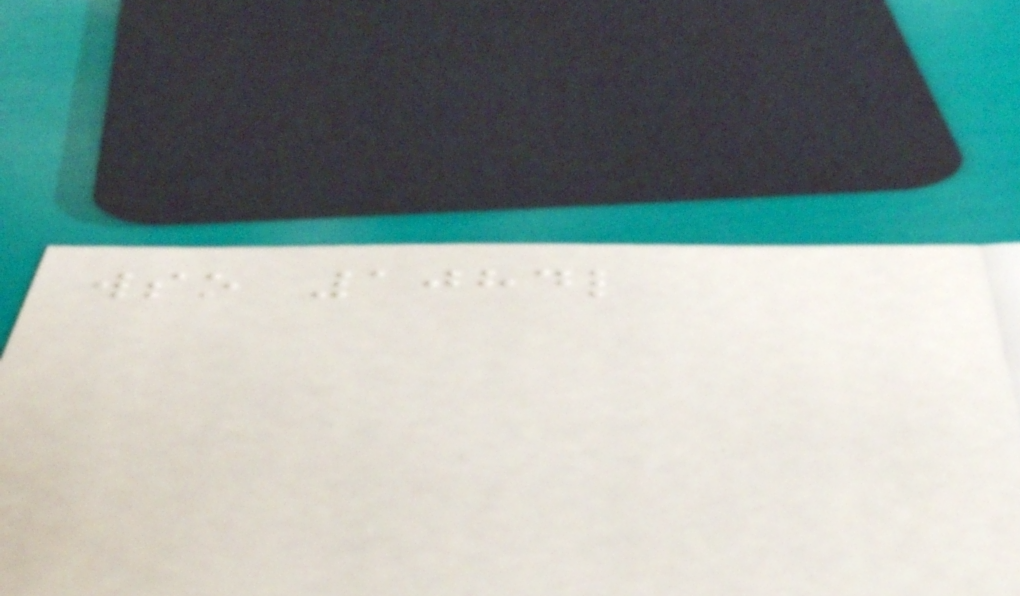wso 1084l
